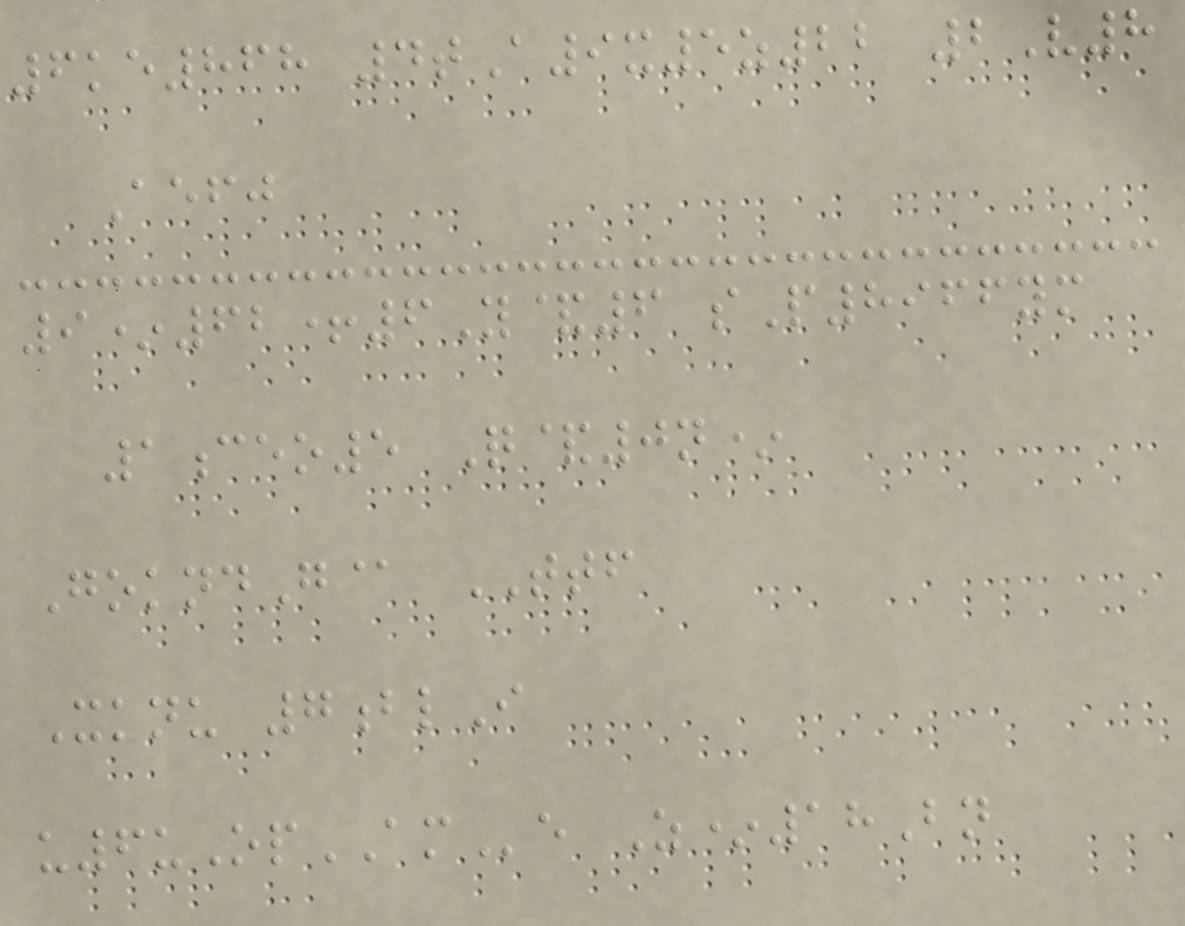6ke868 4tA9x5z22 2V8
Aefj
9*62+6Y&6 sP8966ym
1ceo5 Q&0n*
GokndG@ TTF
Xknu 7blI
u6uOpAMe Z*18Bn
